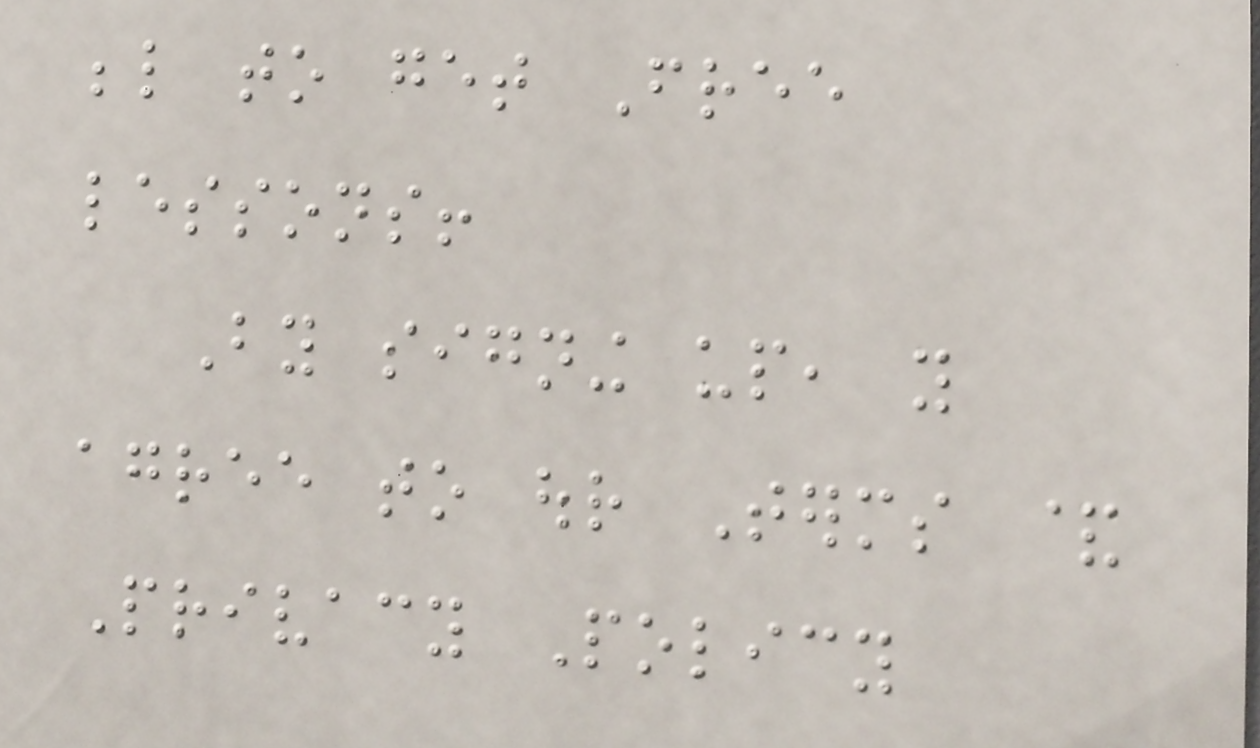below to get Free
lessons!
By signing up, you
agree to our Terms &
Privacy Policy
